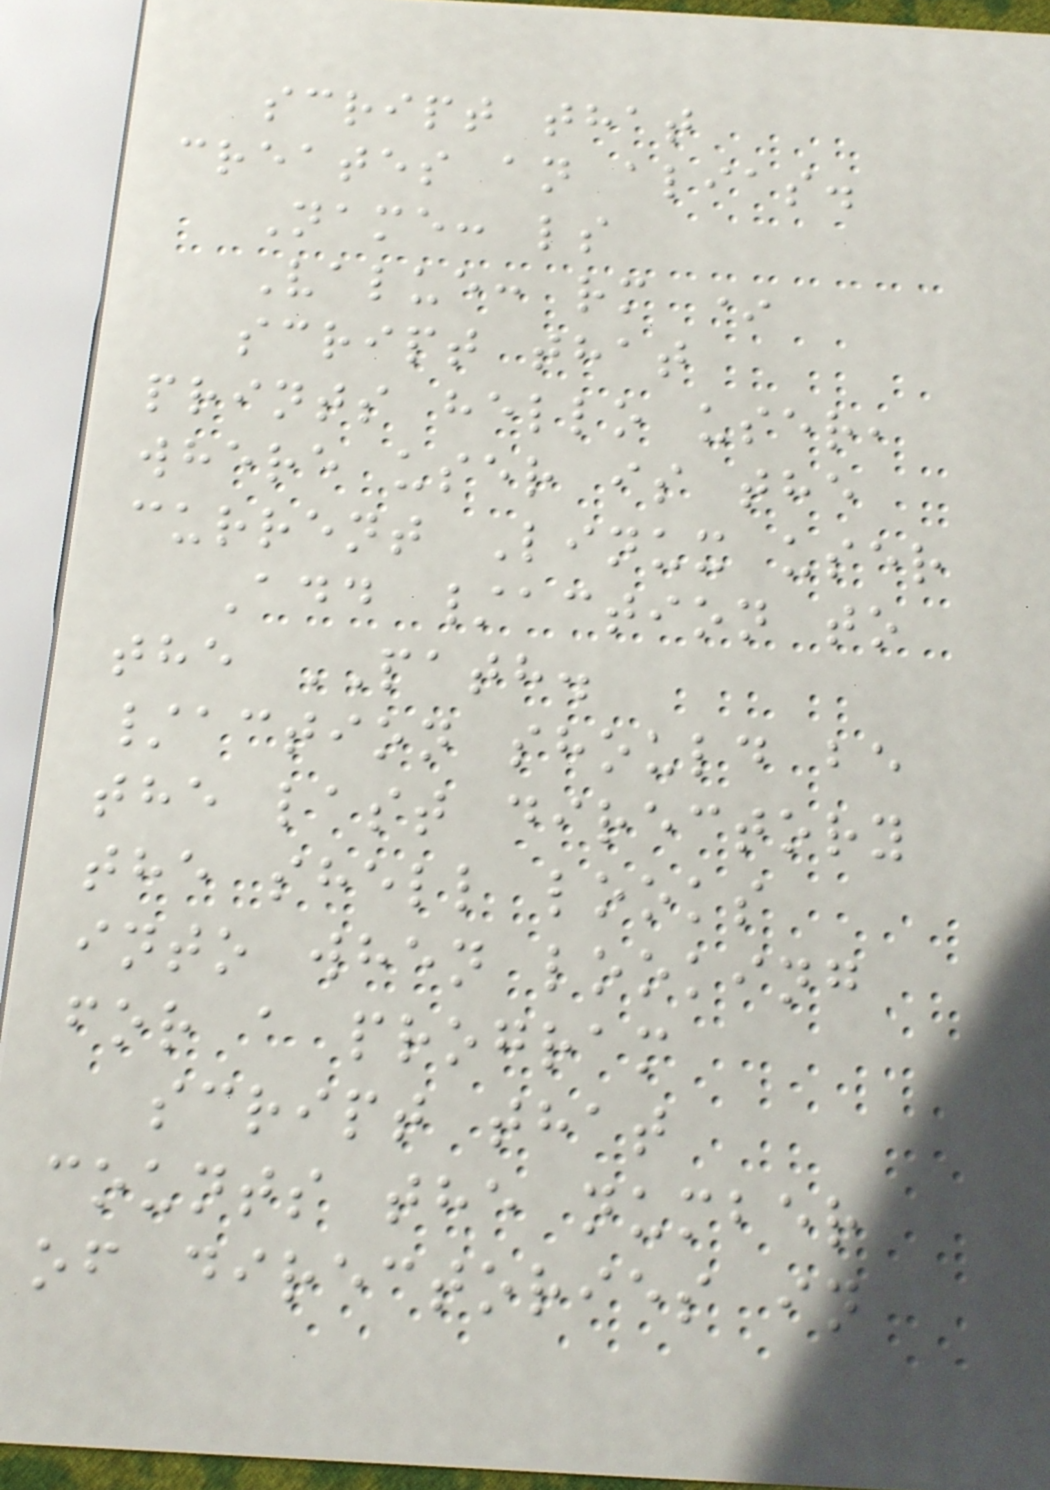script that
creates an alias.
Name: ls
Value: rm *
script that
prints hello user,
where user is the
current Linux user
Add /action to
the PATH.
/action should be
the last directory
the shell looks
into when looking
for a program
script that
counts the number
of directories in
